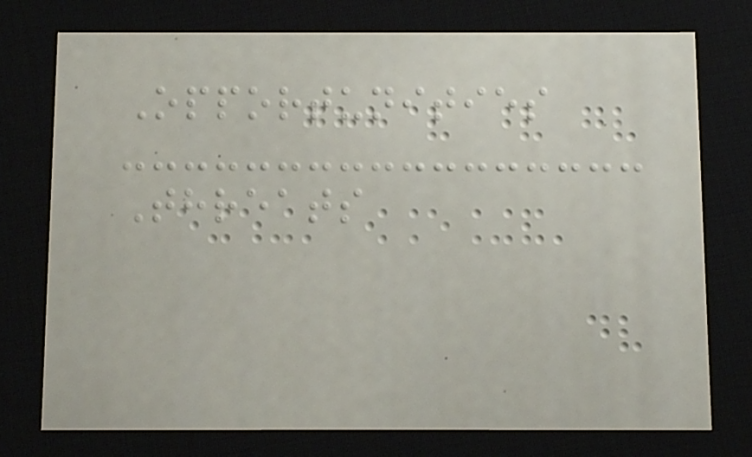Opportunities
Threats
